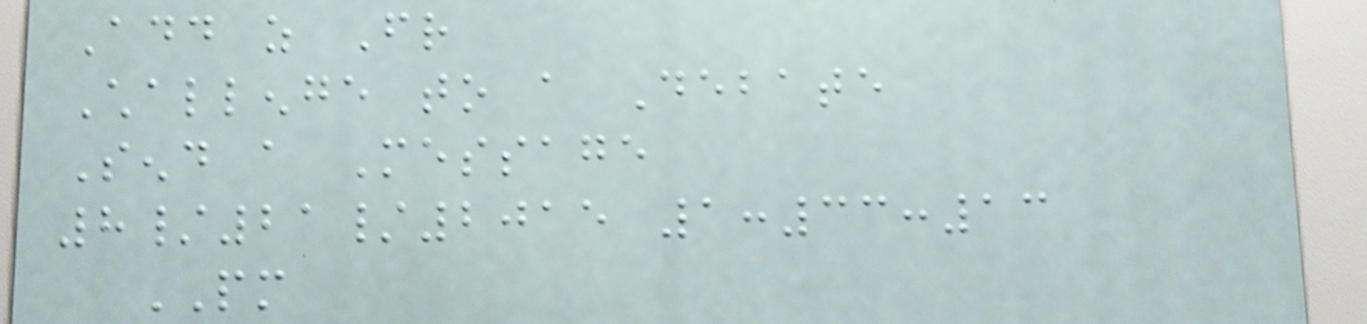Add as Friend
Challenge to a Debate
Send a Message
8/21/2015 1:33:13
PM
